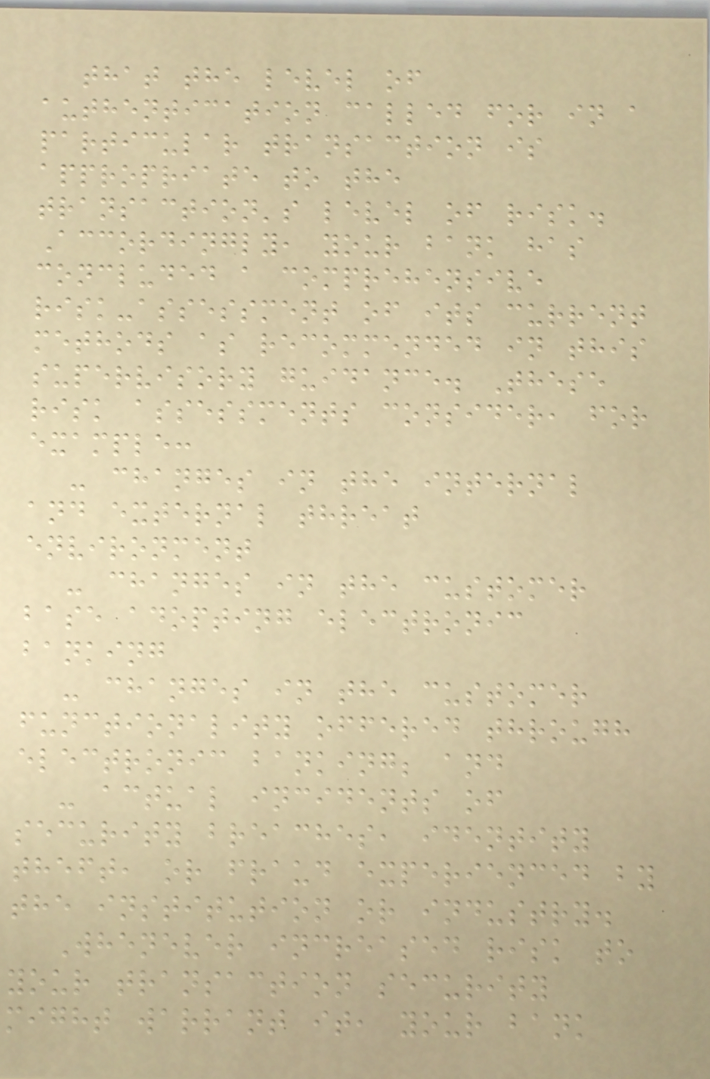that the level of
authentication called for in a
particular transaction is
appropriate to the
transaction's level of risk.
Accordingly, your bank has
concluded a comprehensive
risk-assessment of its current
methods as recommended in this
supervisory guidance. These
risk assessments consider, for
example:
- changes in the internal
and external threat
environment
- changes in the customer
base adopting electronic
banking
- changes in the customer
functionality offered through
electronic banking; and
- actual incidents of
security breaches, identity
theft, or fraud experienced by
the institution or industry.
Whenever increased risk to
your transaction security
might warrant it, your bank
